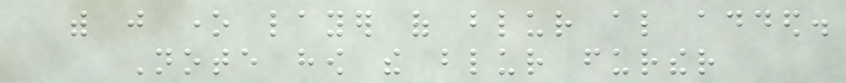with just one layer of blur also added.
Note how the blur further
